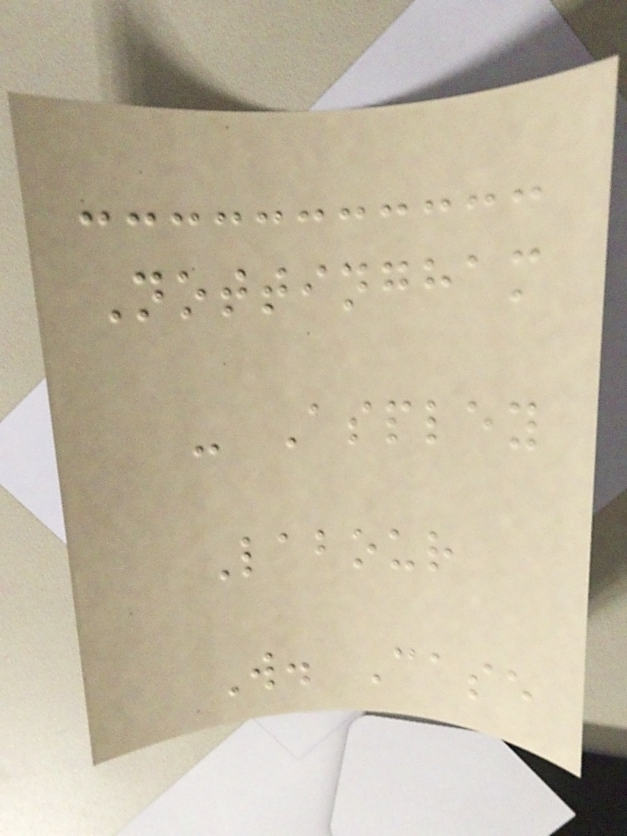Nottingham
- Aspley
Labour
W. Case
